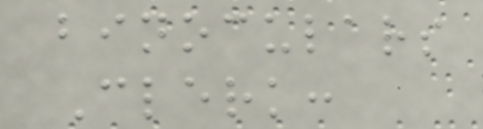binoculars
Clerk:
